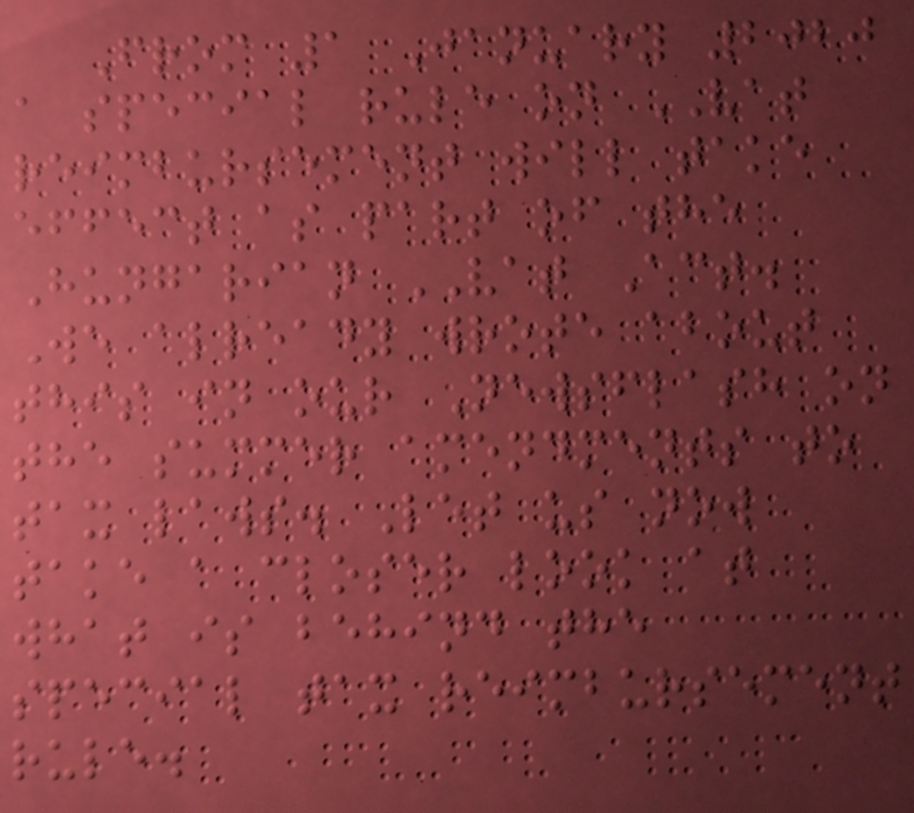From 1 January 2020
a special rule on VAT
reimbursement will take
effect as part of the
Hungarian VAT Act.
We already wrote about
this in our Newsflash on
the summer amendments to
tax laws. Let us now
take a closer look at
what is behind the
special tax reimbursement
rule.
